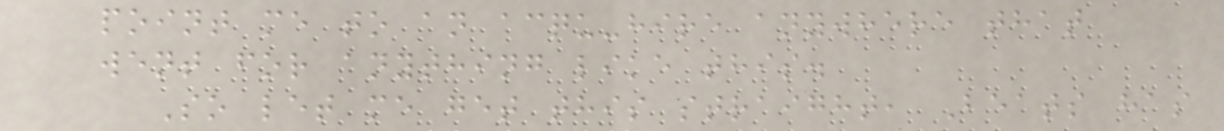point me to an acqu-hire anywhere that
went for anything like this.
So let me get this straight, Beats has
